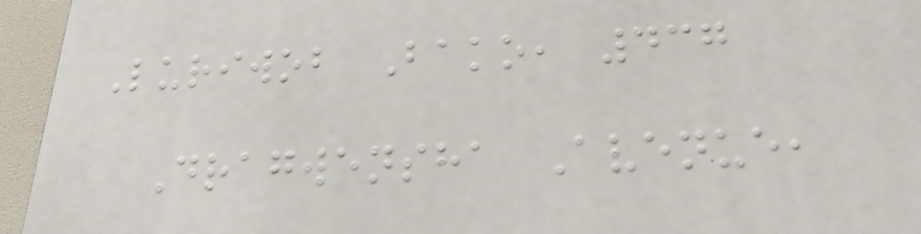Luriwob Bako, 437
Dragwensha Avenue,
